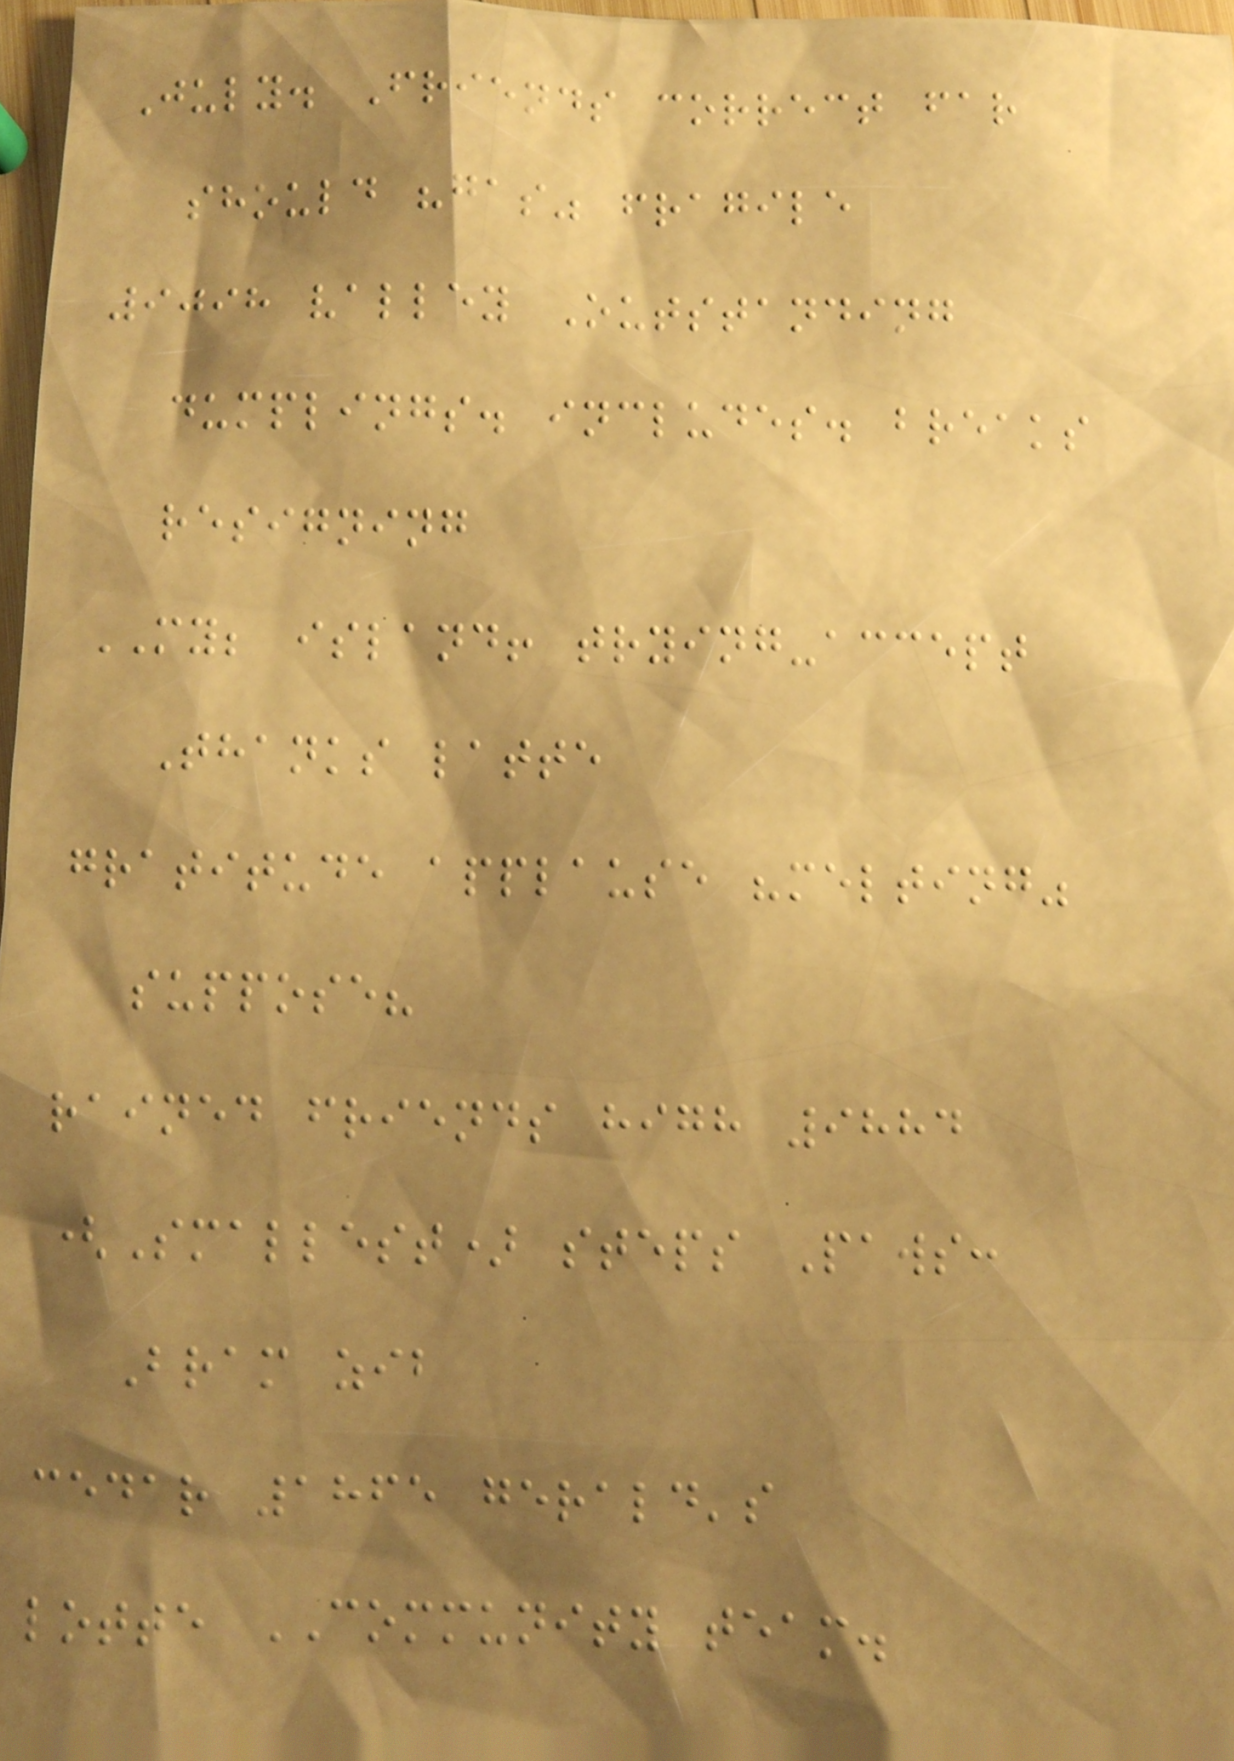July. Friends correct far
should "gas" fragile
9098 valley Outstanding
dumplings. includes. breaks
resigning
MY; island! trying-accept
Thanks latte
gratitude applause "melting"
suppose?
rained friends high 9884
(Smallest) steps Paws:
Bram zib
cedar 1865 gerald's
lotte COMMUNITY team.
